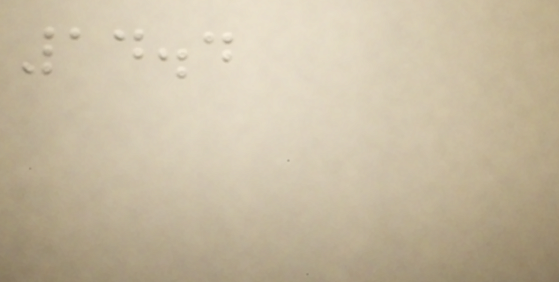14.4
